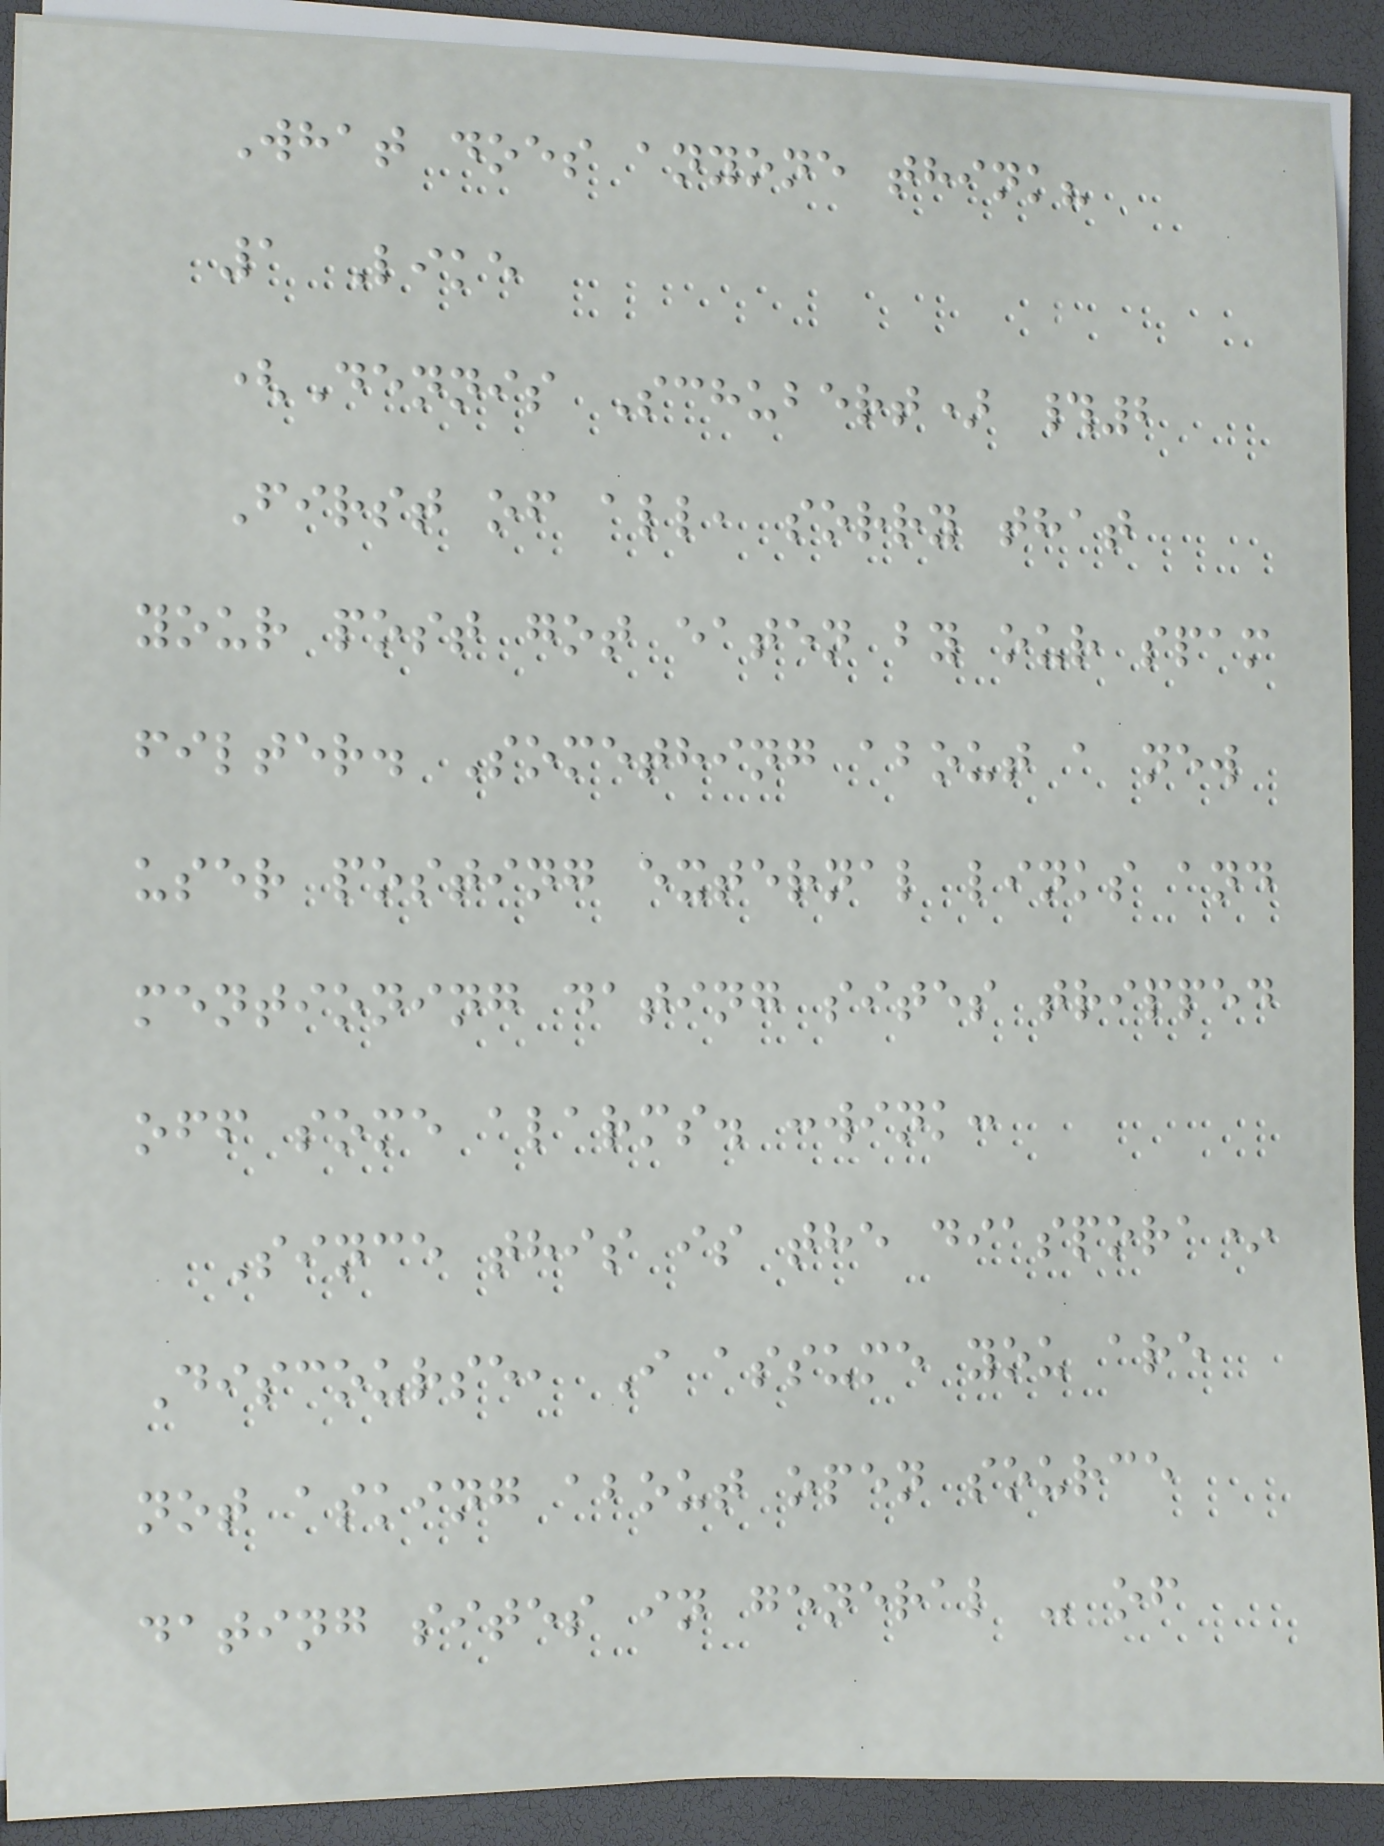What does anyone think?
1 Like
(Dennis Schubert) #2
First of all, sorry that
your post got eaten by our spam
filter. Something about a new
user posting external links and
mentioning dating sites tripped
off some alarms. :wink:
Since this is the diaspora*
Discourse, I assume you are
not asking about open source
dating sites in general - of
